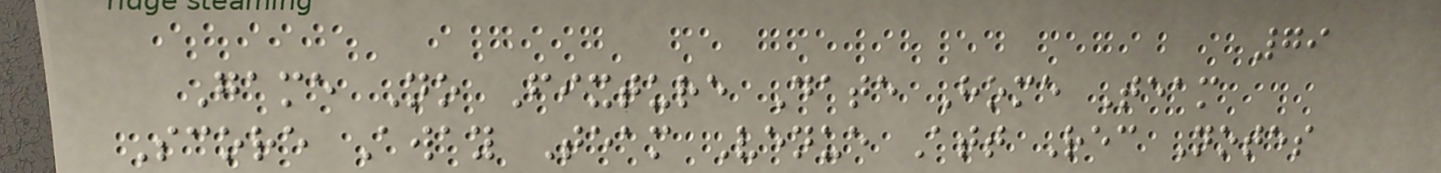79
Game No Fixture Date Home Team
Score Away Team Venue Att Rec Notes
